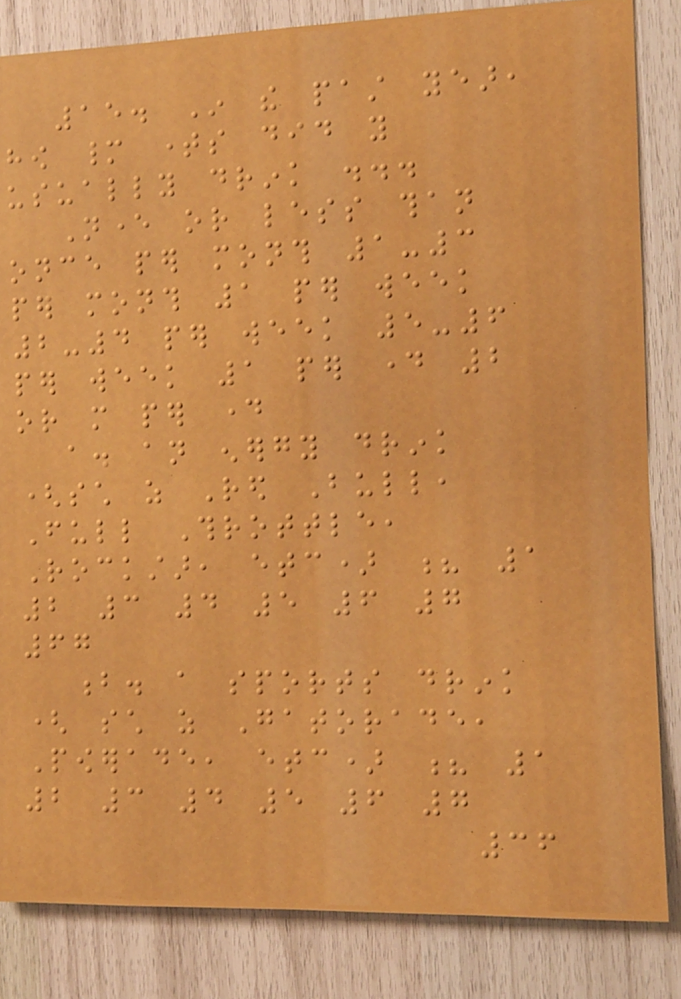15. In the past year,
how many times did you
usually drink ...
Never or less than
once per month 1-3
per month 1 per week
2-4 per week 5-6
per week 1 per day 2
or more per day
a. an energy drink
(such as Red Bull,
Full Throttle,
Rockstar, etc) ? 1
2 3 4 5 6 7
67
b. a sports drink
( such as Gatorade,
Powerade, etc) ? 1
2 3 4 5 6 7
36
